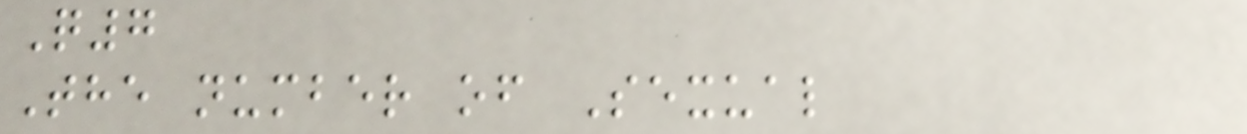Q7
The number of Sexual
